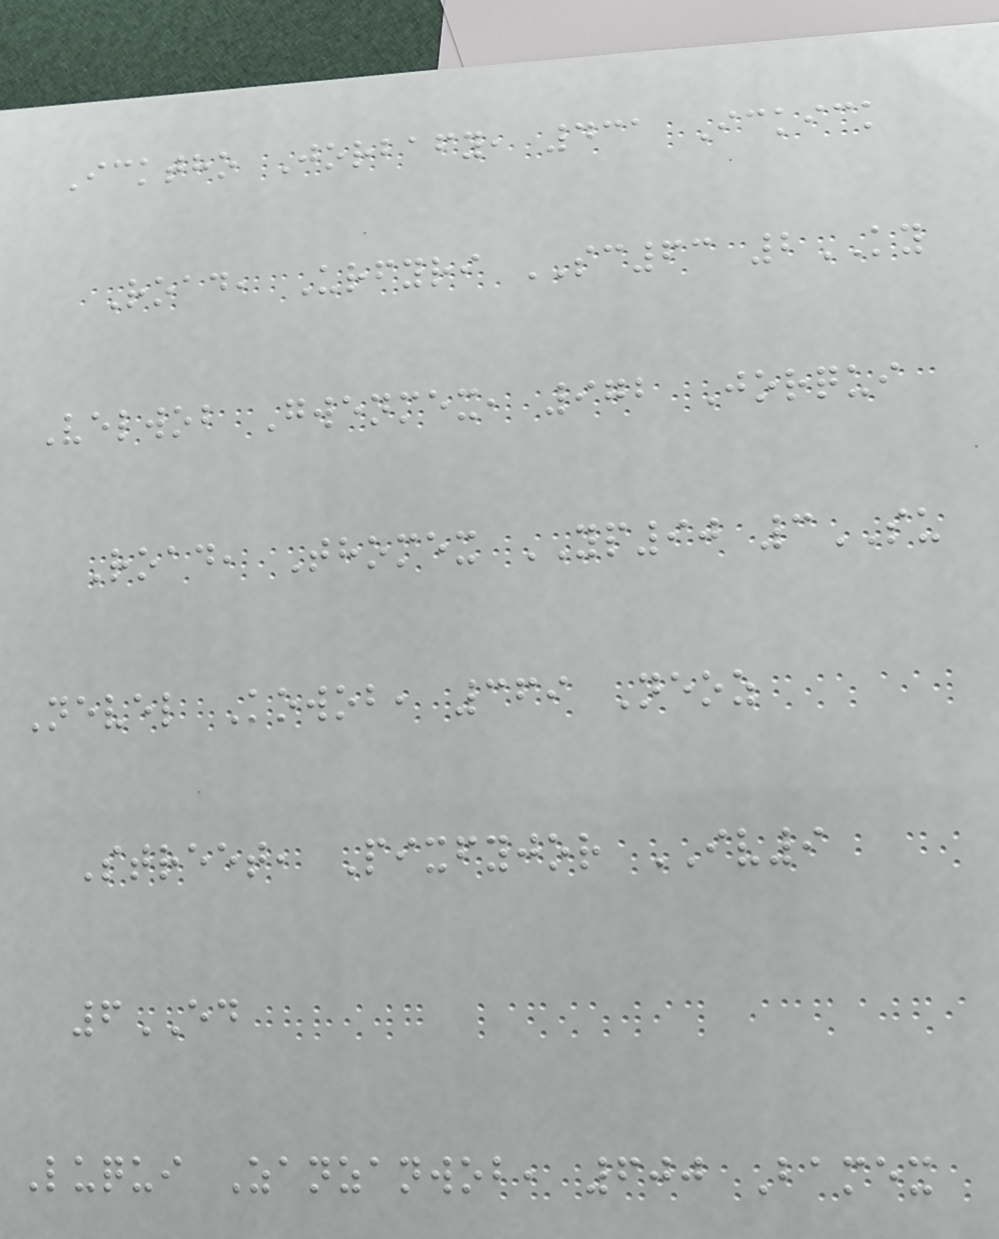Icktho Jorbafy, 431 Ickick
Road, Urfyri SC63 2KY
Velwob Gwenmex, 972 Jorqui
Road, Thomex YP90 3SU
Nevel Kowob, 369 Neoz
Street, Pixfyjor IV9
6ED
Luqui Zanzanwob, 600 Bamex
